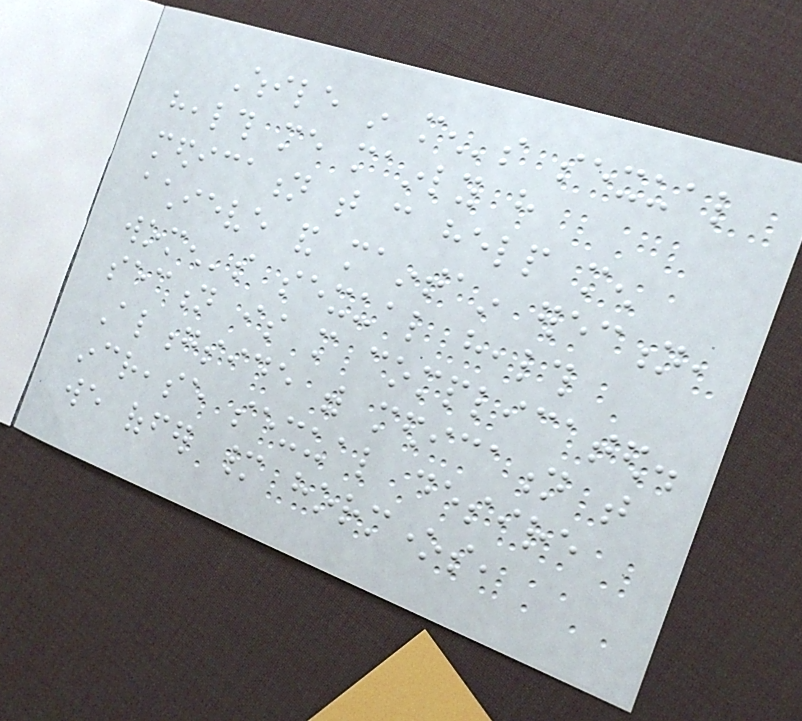While in men's sexual
health me mainly have
medication that can help men
achieve and maintain erection,
women's sexual health
section is more complicated.
Alongside with medication that
increase sexual desire
we offer many hormones,
